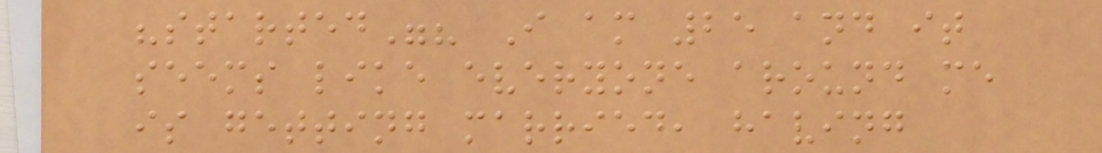"started"? I am 25 and it
seems like everyone around me
is getting married, having
